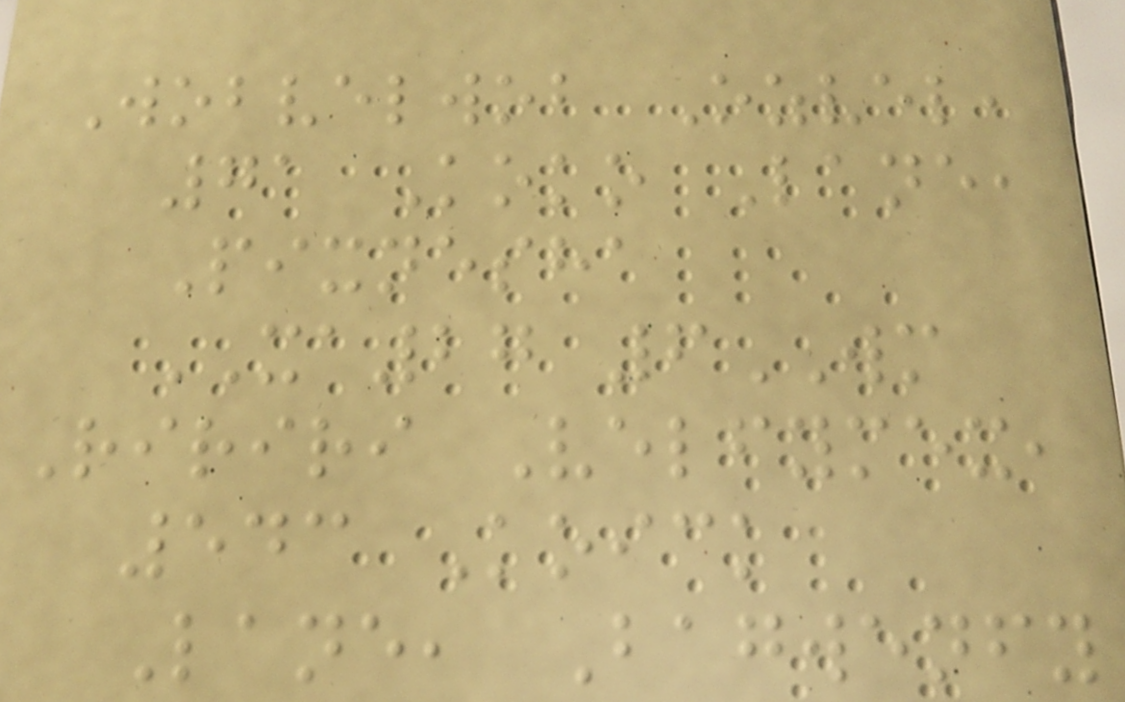Wobvelwob Ozvel,
71 Koko Lane,
Pixnesha
XA27 6WM
Ririri Velfymex,
543 Koick
Lane, Bagwenfy
